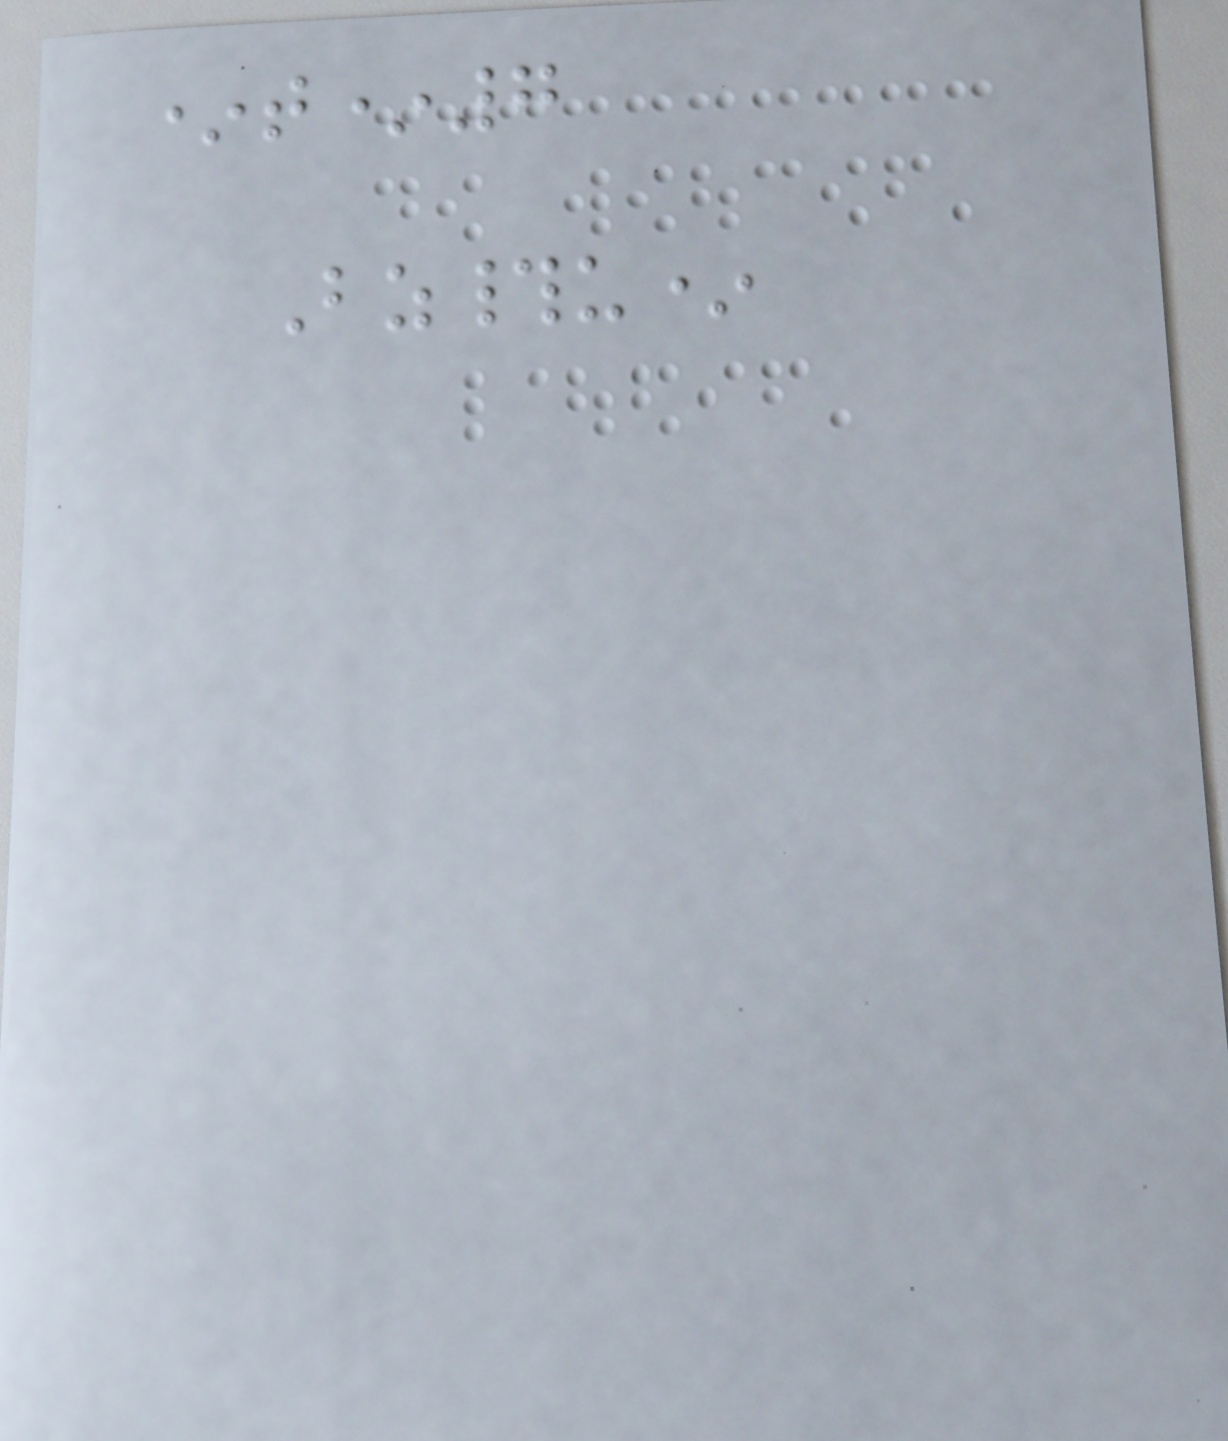*t*7
Bz#u*
